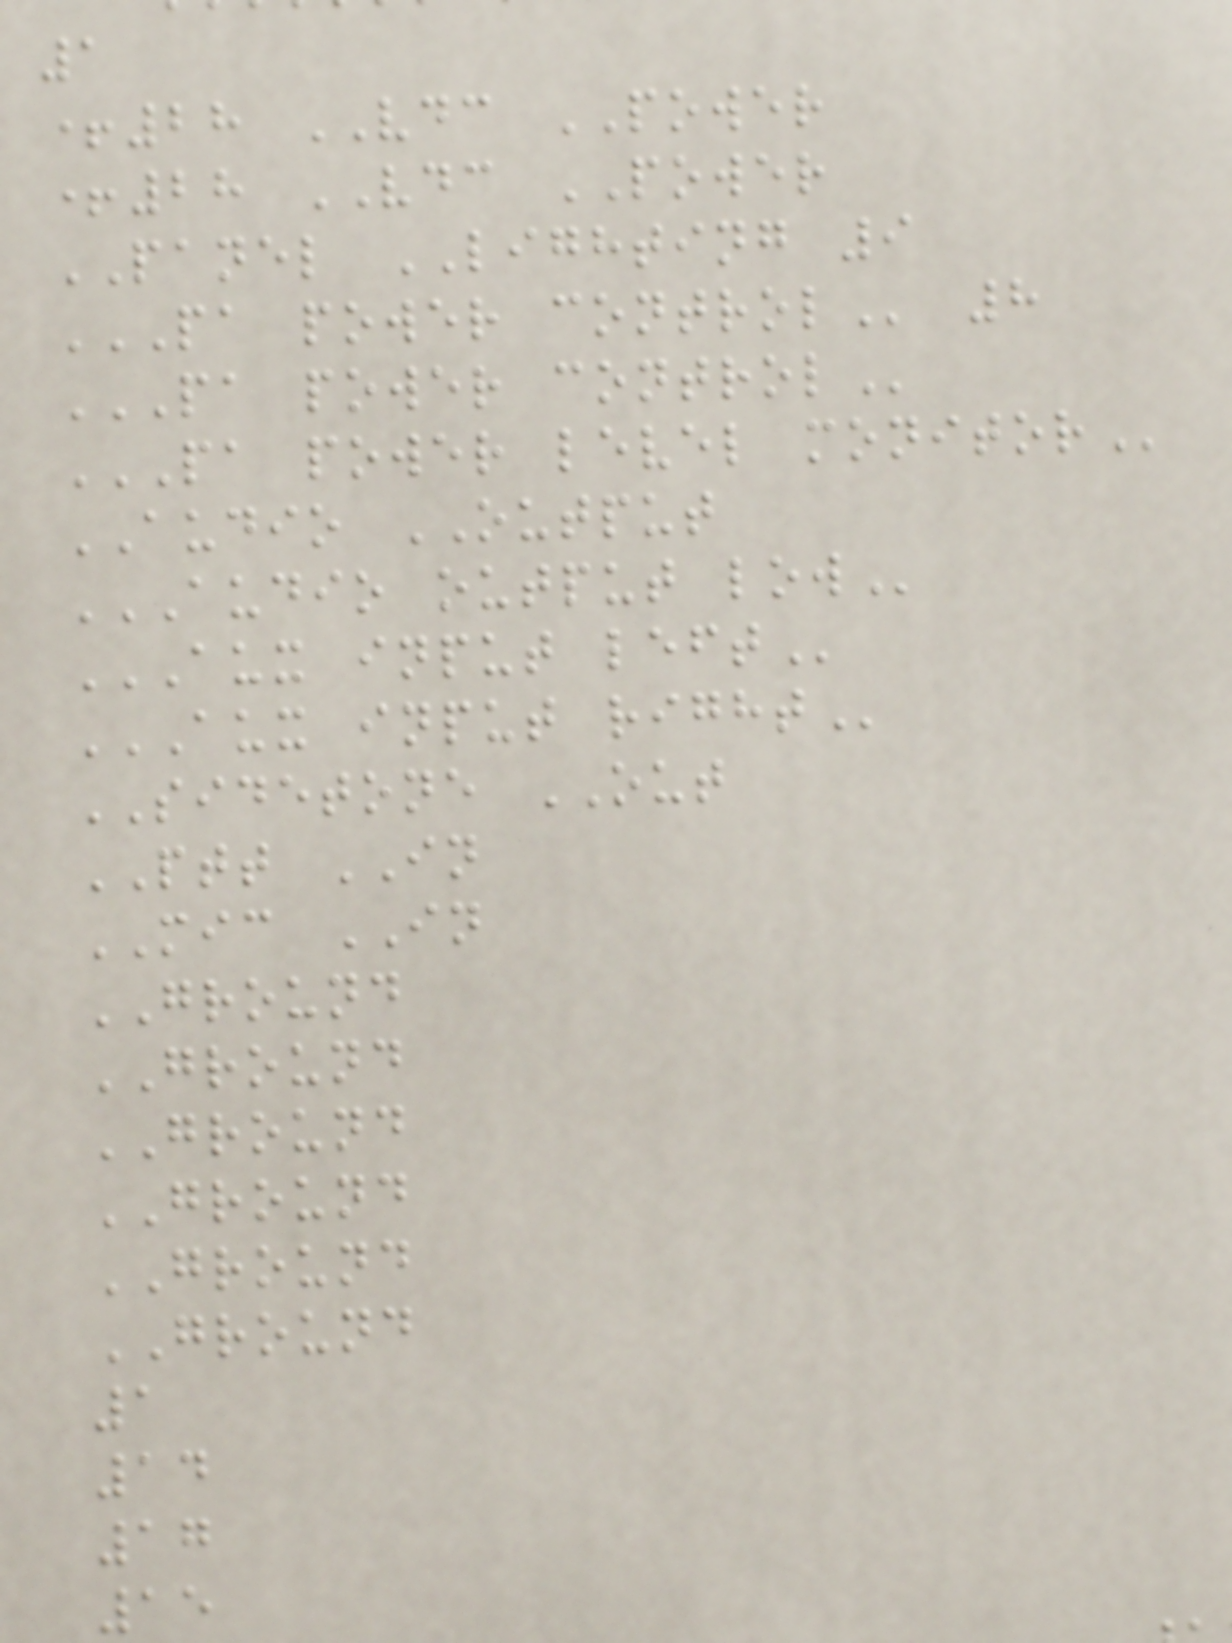1
+28 VDC POWER
+28 VDC POWER
PANEL LIGHTING 9
PA POWER CONTROL 8
PA POWER CONTROL
PA POWER LEVEL MONITOR
AUDIO OUTPUT
AUDIO OUTPUT LOW
AUX INPUT LEFT
AUX INPUT RIGHT
SIDETONE OUT
PTT IN
MIC IN
GROUND
GROUND
GROUND
GROUND
GROUND
GROUND
1
14
17
15
